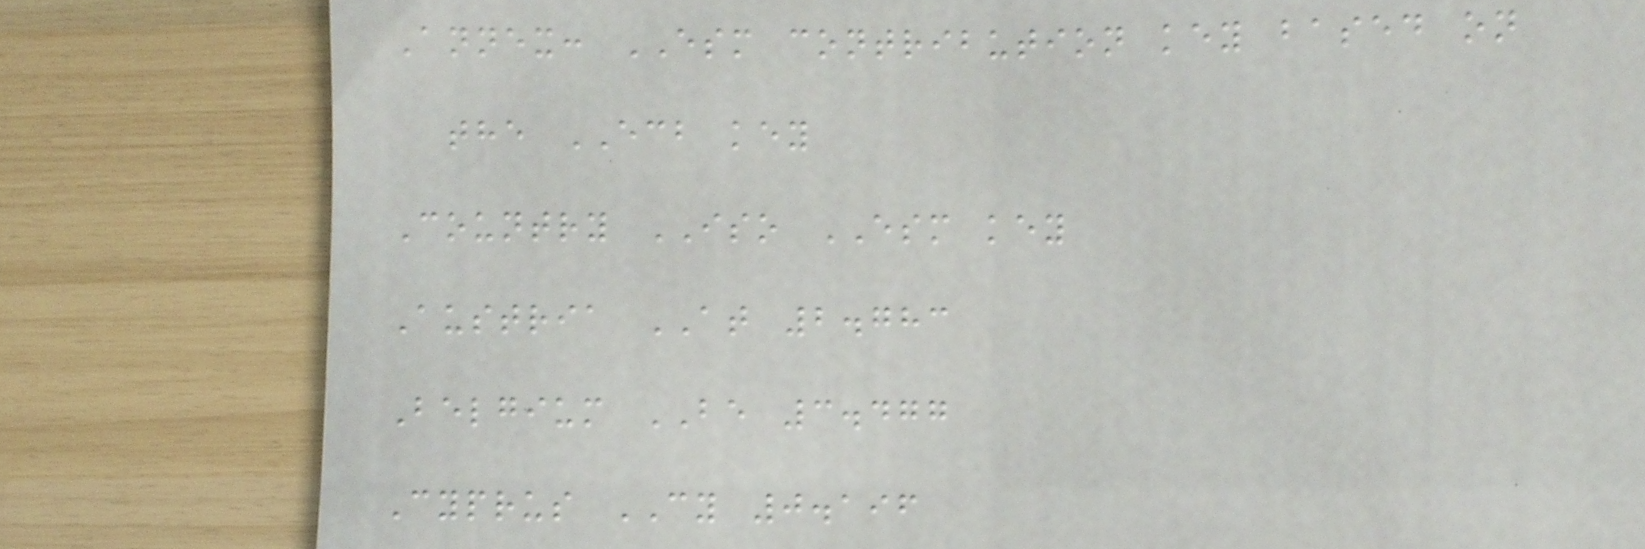Annex: ESM contribution key based on
the ECB key
Country ISO ESM key
Austria AT 2.783
Belgium BE 3.477
Cyprus CY 0.196
